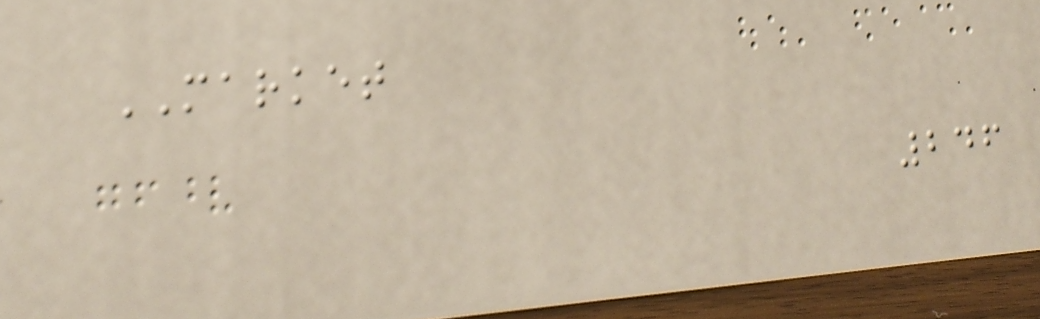MARKET
246
